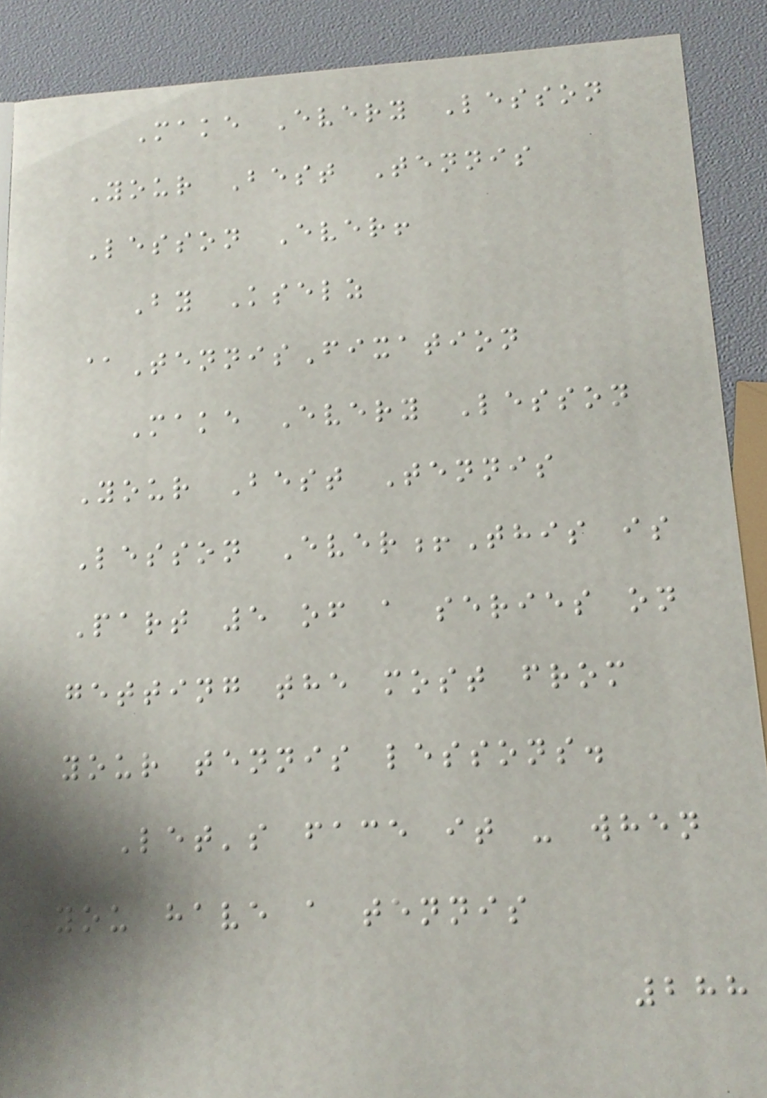Make Every Lesson
Your Best Tennis
Lesson Ever!
By Kselz
@TennisFixation
Make Every Lesson
Your Best Tennis
Lesson Ever!This is
Part 5 of a series on
getting the most from
your tennis lessons.
Let's face it - when
you have a tennis
288
